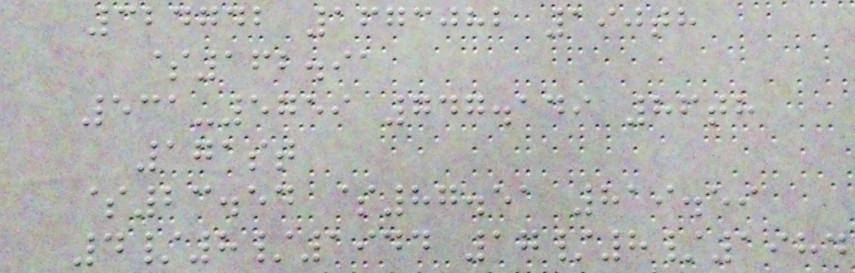324742 1673082 190th
$162.91
531-5759 747.149 86th
171st
$23.54 $87.51 819.59
4/8/1944 17/8/1984
